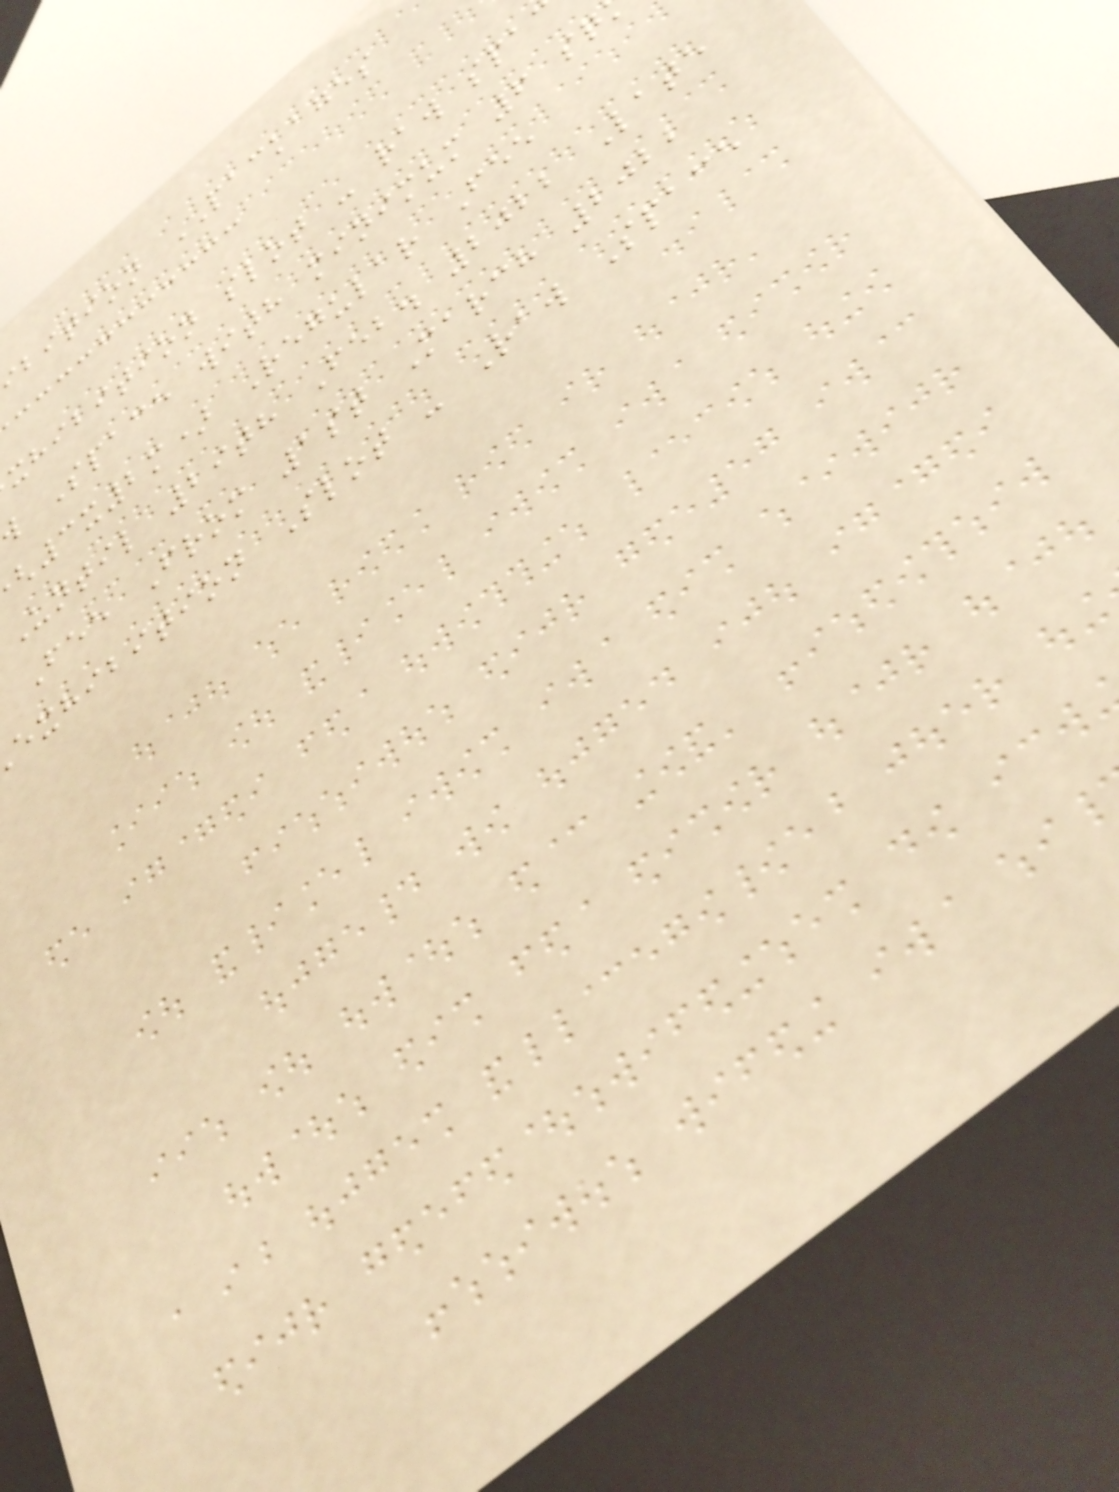bition PACKAGES
xhibition slot - raw
Space with minimum 6 sq
3x2m) Regular Fee
Until 29th Feb. 2022 Late
Fee From 1st March 2022
exhibition Slot - Raw Space
